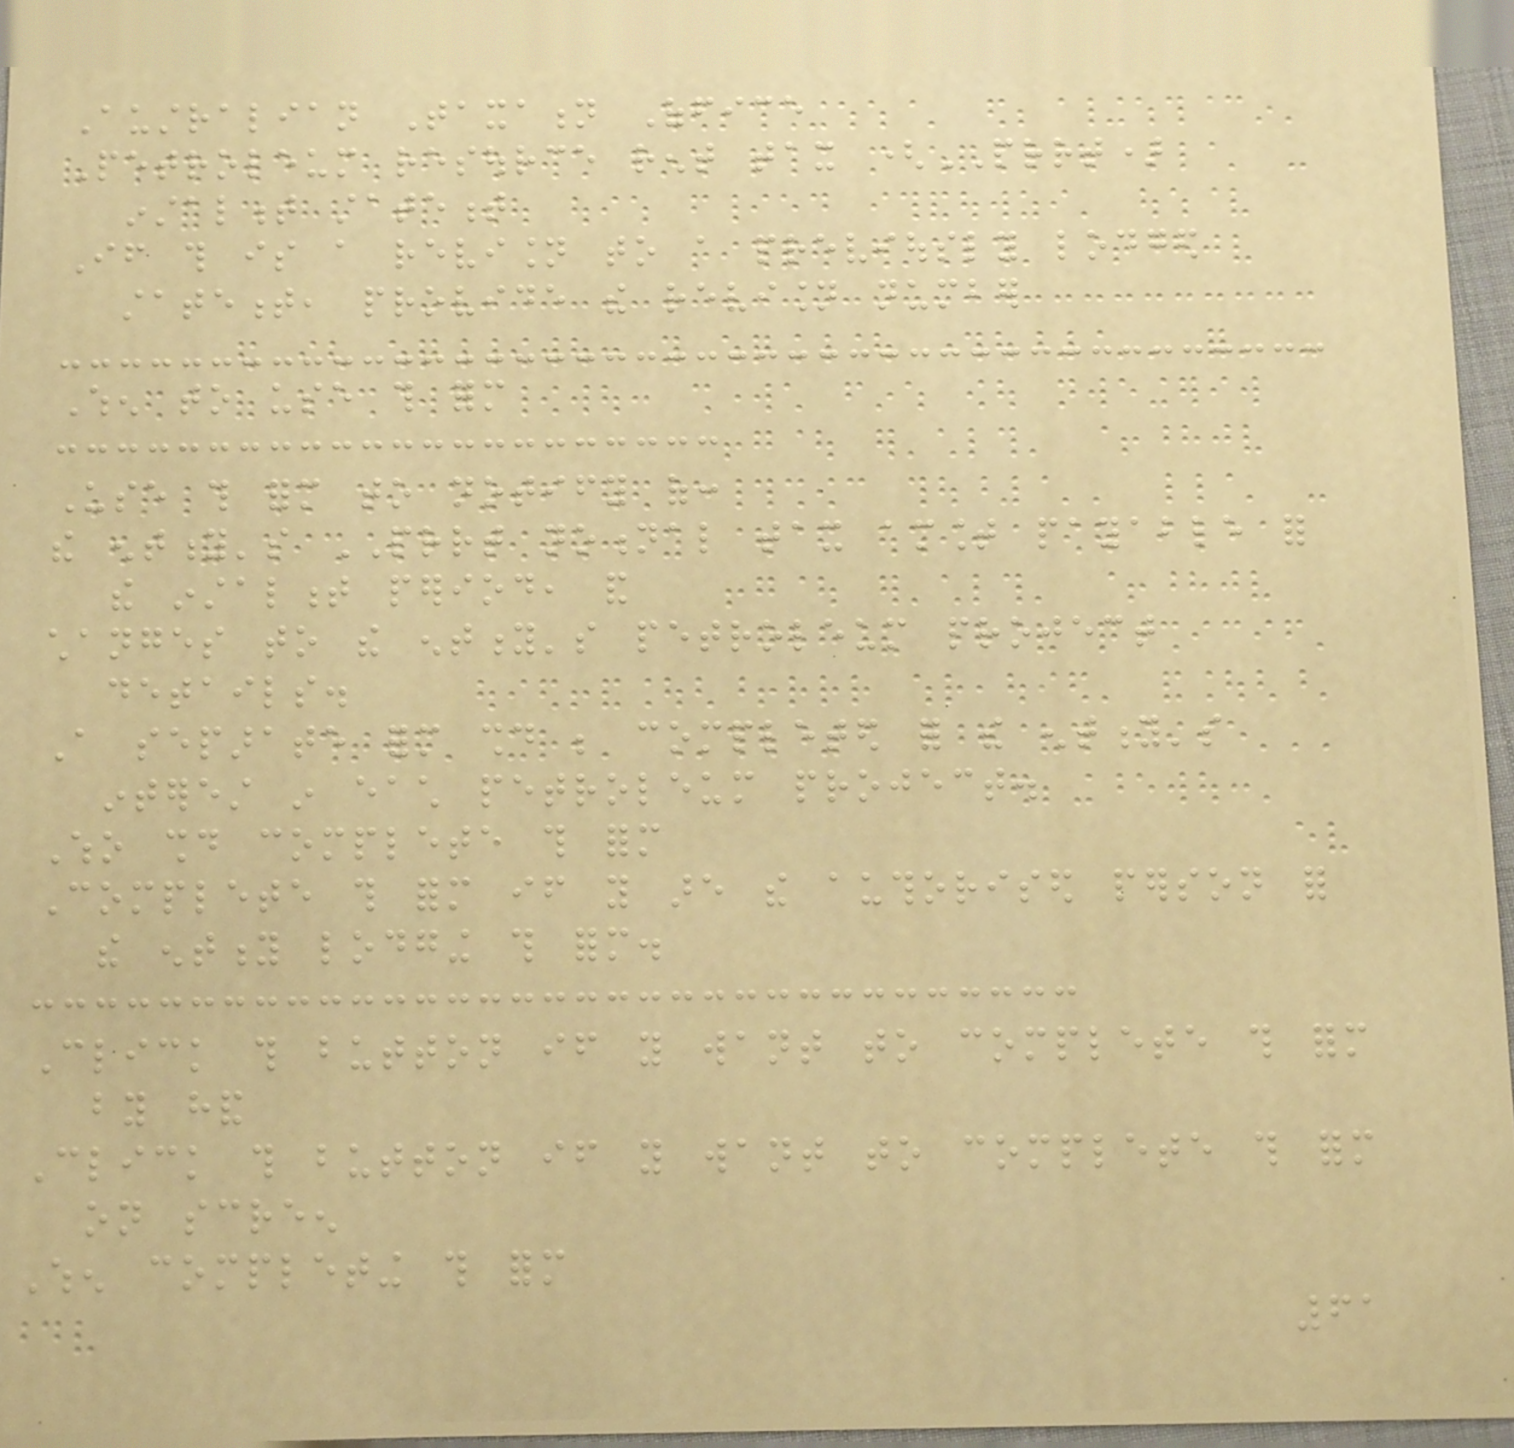Australian Taxation Office
Petroleum resource rent tax (PRRT)
instalment statement
If this is a revision to a previously lodged
statement, provide the revision number
When to use this form
Use this form to notify of:
the entity's PRRT notional tax amount payable for
the instalment period, and
changes to the entity's petroleum project
details.
A separate form should be completed for the entity's
interest in each petroleum project.
Who should complete this form
Complete this form if you are the authorised person for
the entity lodging this form.
Click this button if you want to complete this form
by hand
Click this button if you want to complete this form
on screen
When completing this form
61
